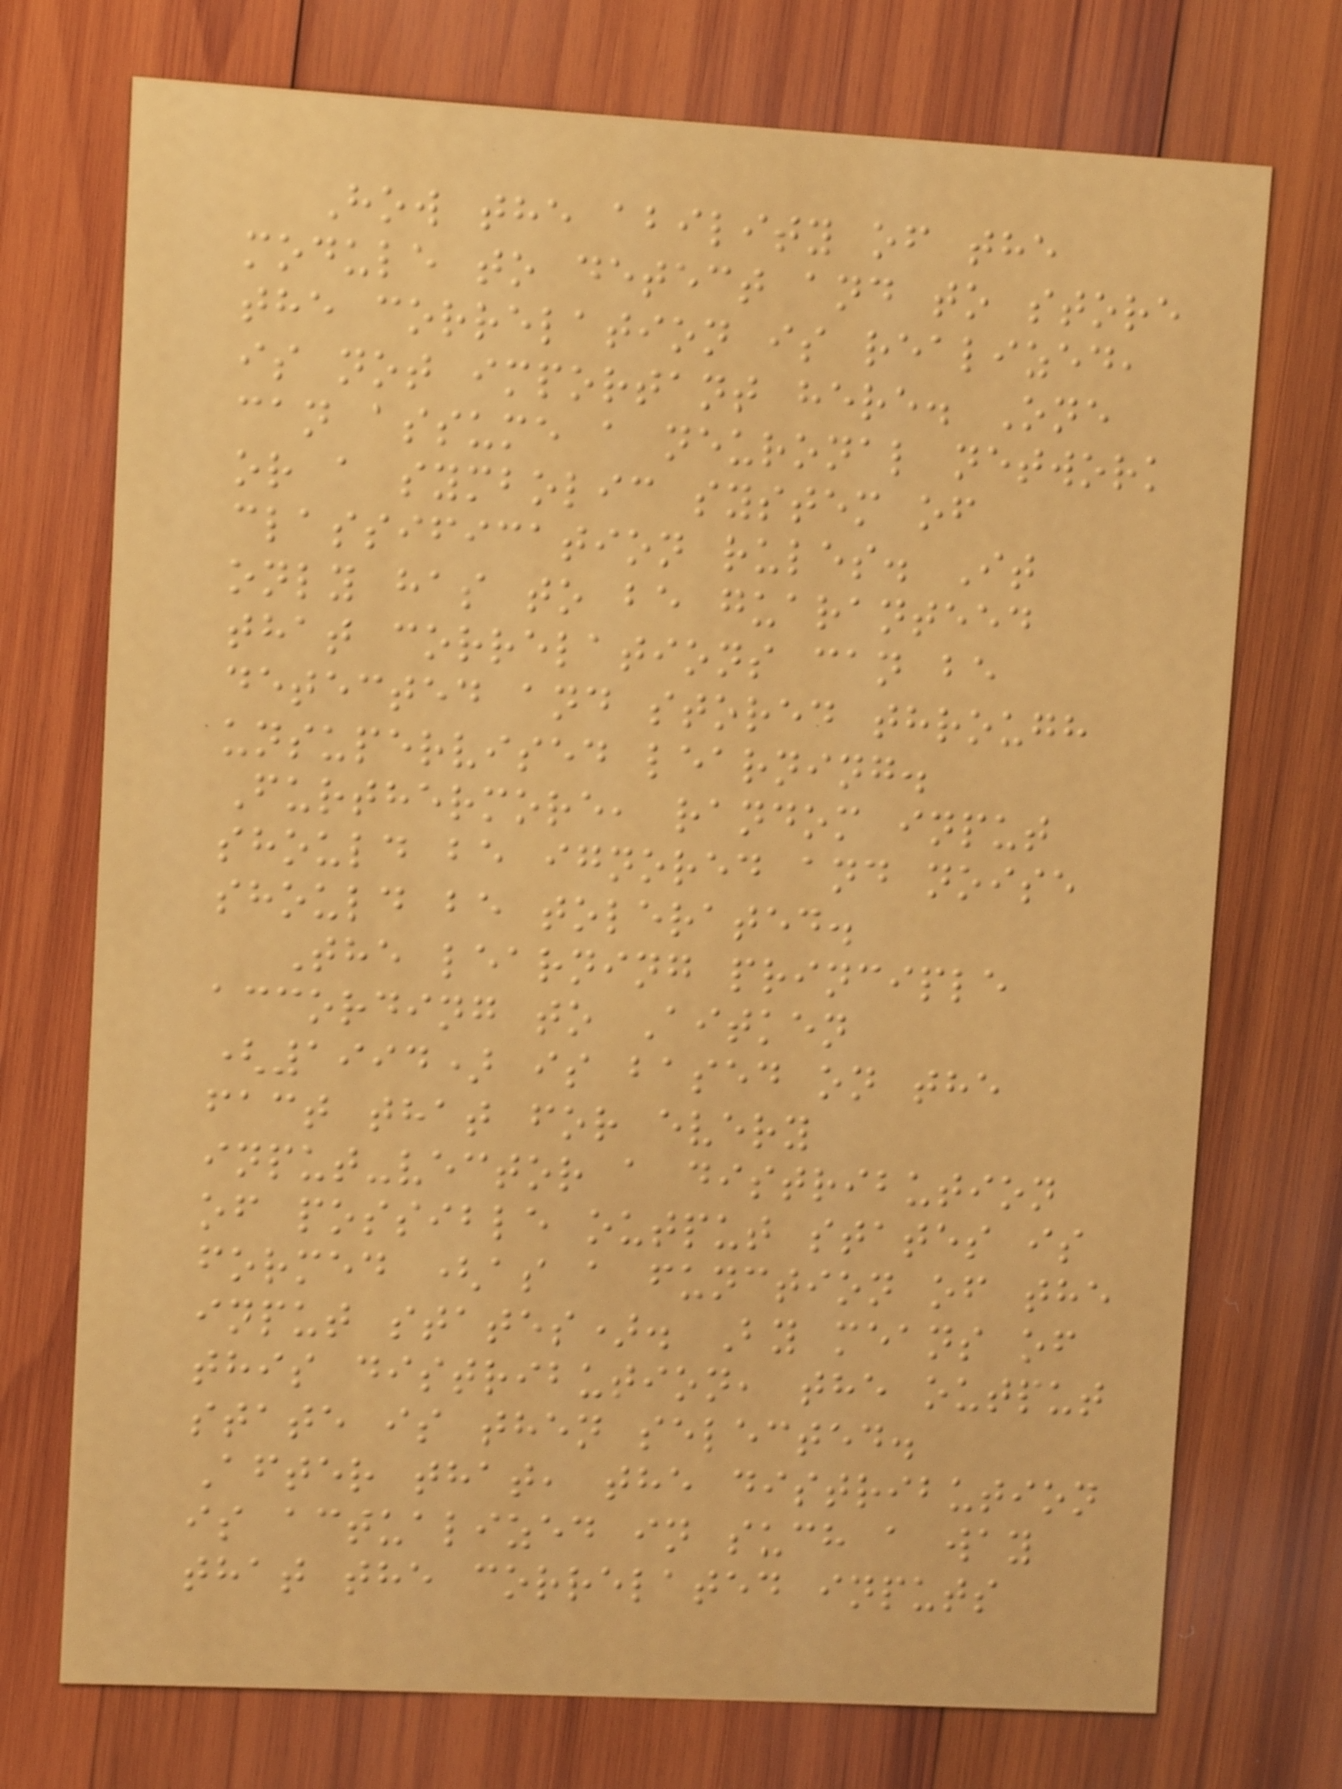How the ability of the
module to detect and to store
the correlation is realized,
is not important here. One
can assume a neuronal network
or a symbolic system of
classification rules. It
only has to be guaranteed
that correlations can be
detected and stored through
unsupervised learning.
Furthermore, random input
should be ignored and noise
should be tolerated.
The learning principle
according to Aitken
(1994) is based on the
fact that for every
input-vector a distribution
of possible output states is
formed (as a function of the
input states). By means of
this distribution, the output
state is then selected.
After that, the distribution
is actualized in such a way
that the correlated inputs
